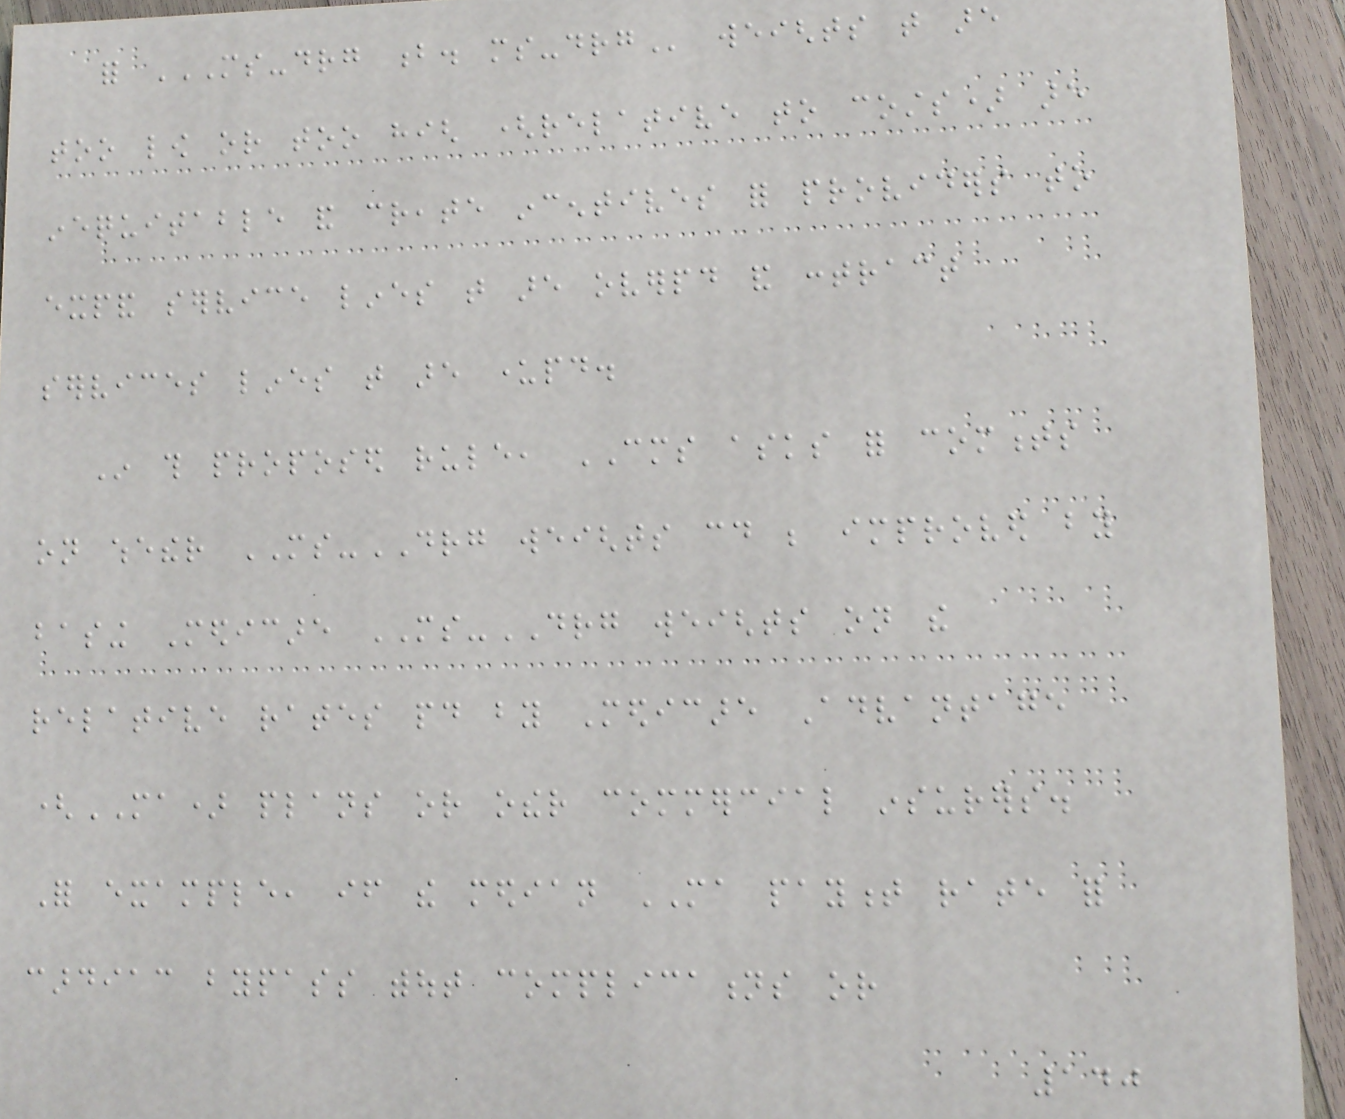for MS-DRG B. MS-DRG weights that are
too low or too high (relative to costs) are
inequitable and create incentives for providers to
expand service lines that are overpaid and contract
services lines that are underpaid.
In this proposed rule, CMS asks for comments
on whether MS-DRG weights could be improved by
basing Medicare MS-DRG weights on the
relative rates paid by Medicare Advantage
(MA) plans or other commercial insurers.
For example, if the median MA payment rate for
cardiac bypass without complications or
140
